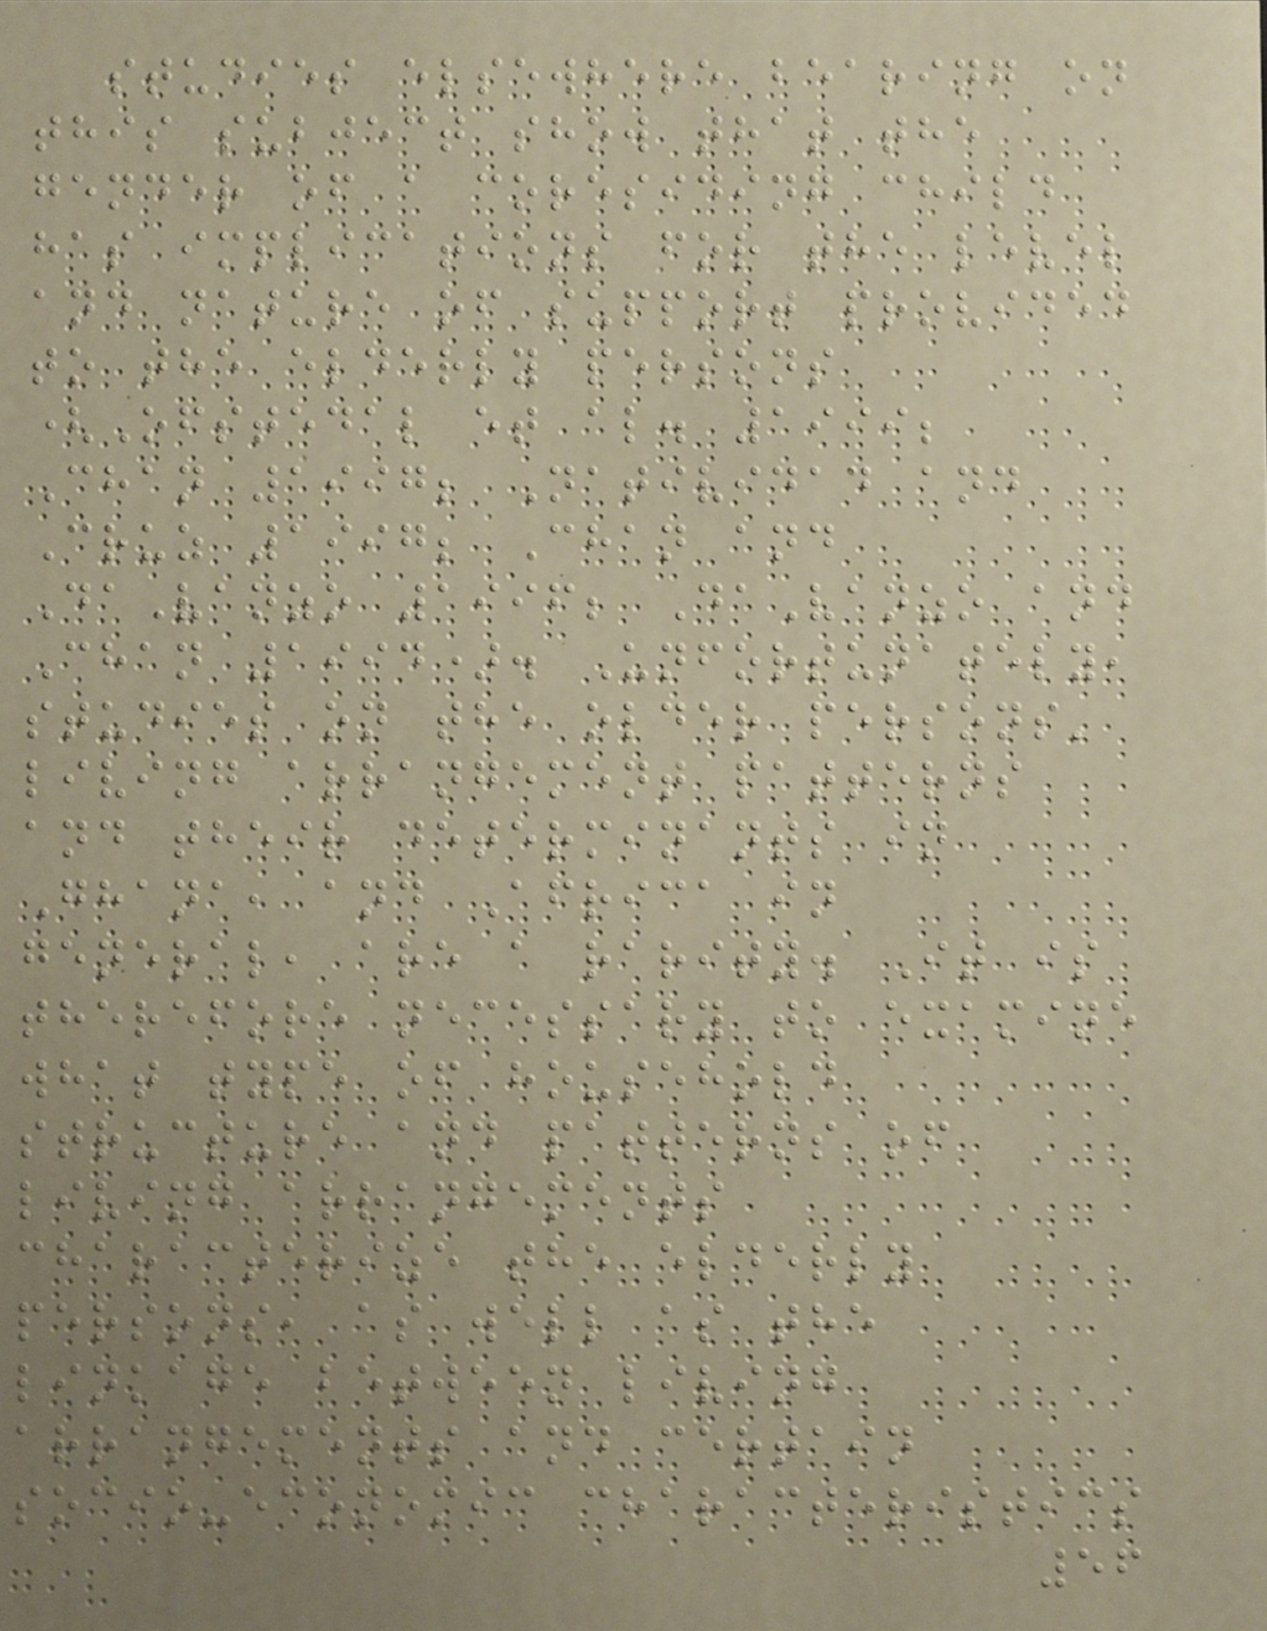studies elsewhere bearing on
this subject show that the
gender of a coresiding child
has implications for the level
and nature of support provided
to the elderly persons
(Ofstedal et al. 1999;
Chan 1997; Natividad and
Cruz 1997; Chan and
DaVanzo 1996; DaVanzo and
Chan 1994). Unfortunately,
studies on the older persons'
living arrangement patterns
and their determinants in
Ghana, and Africa in
general, are a rarity. It is
therefore necessary to examine
what type of household
structure and patterns of
living arrangements
characterize the elderly
persons, as well as the
linkage between living
arrangements and certain
socio-economic characteristics
56
